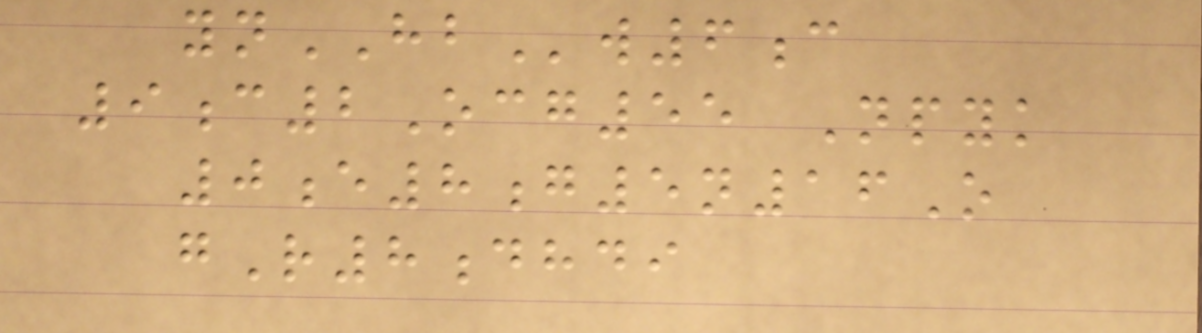ynHBw6c
9c2Ocg55 Npyk
0e8g5n16O
gR8dhdi
